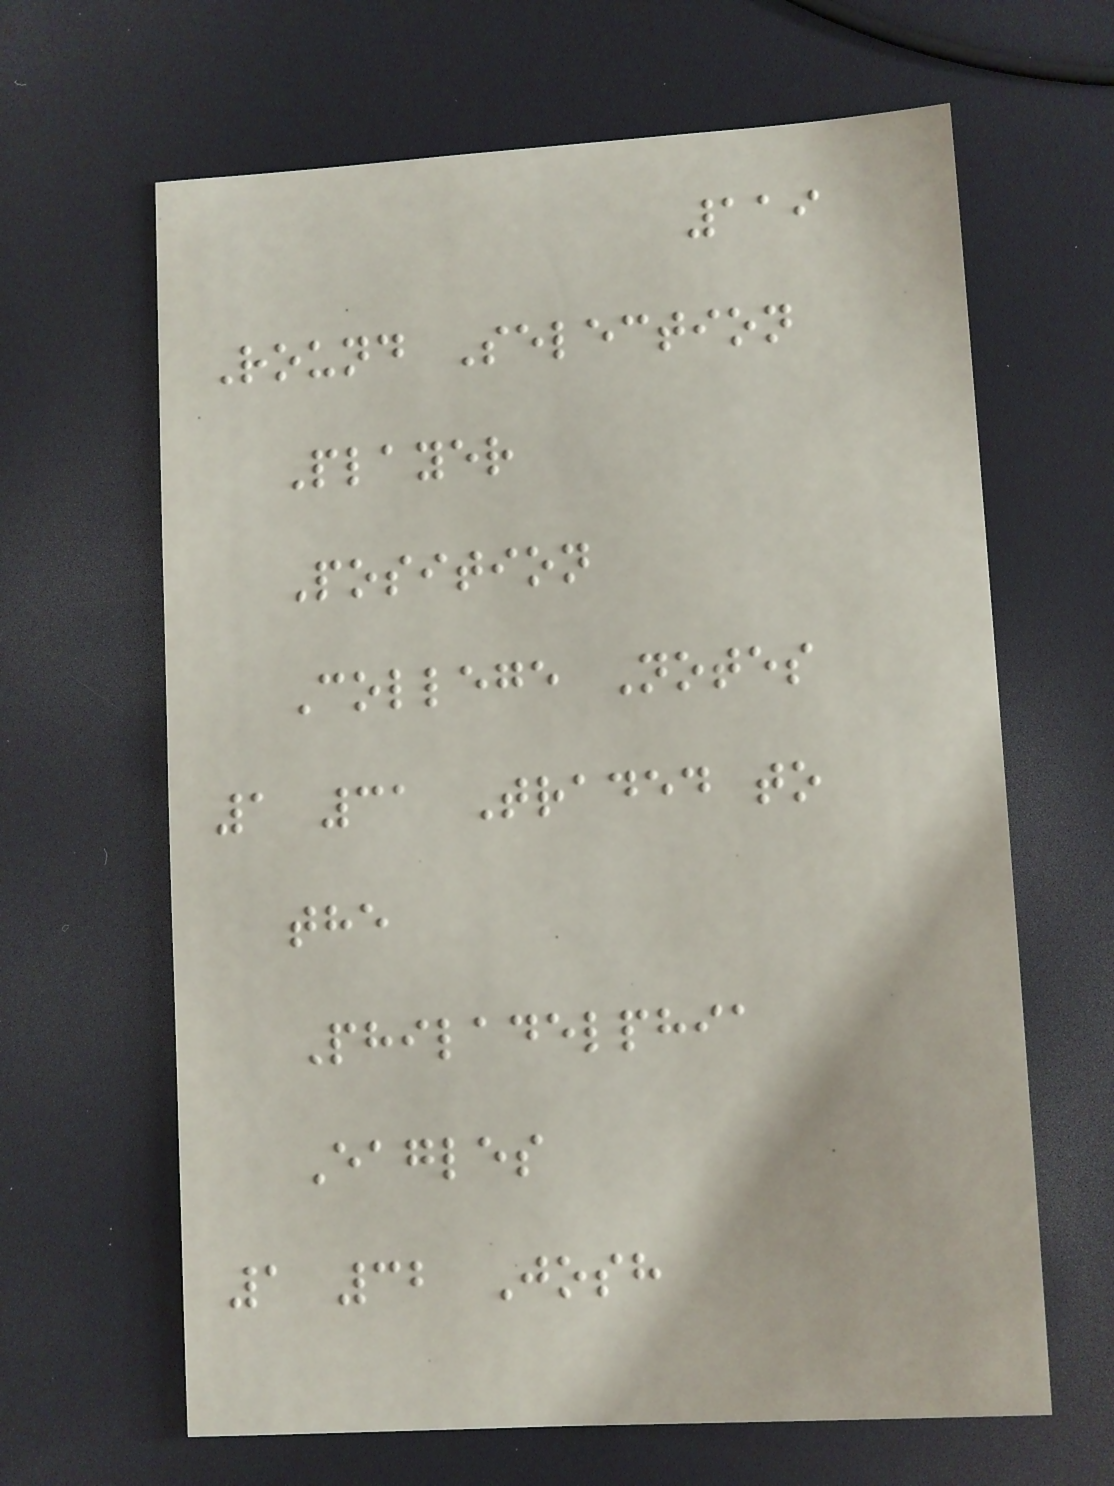119
Round Selection
Player
Position
College Notes
1 31 Traded to
the
Philadelphia
Eagles
1 32 Josh
